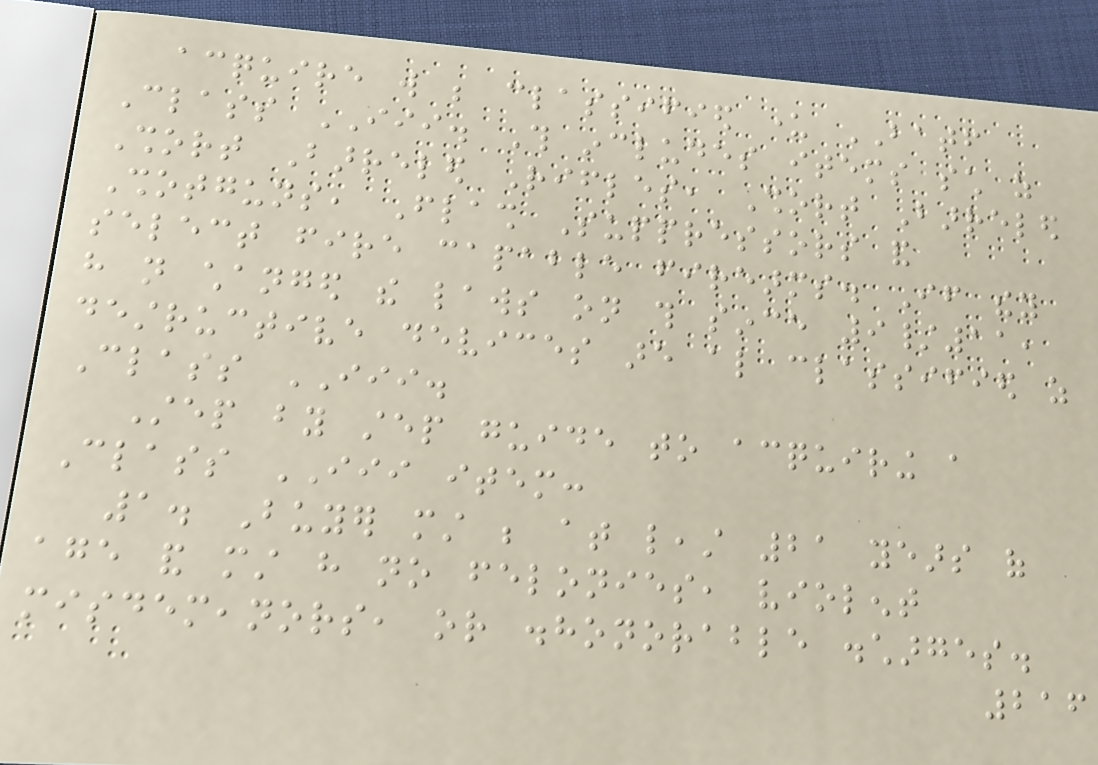acquire will be classified under BATF
Class III. This includes items such as
Short Barreled Rifles, Short Barreled
Shotguns, Flash Suppressors and
select fire capable firearms. If they
have not changed the laws on this since 9/11,
destructive devices are also classified as
Class III.
Step by step guide to acquiring a
Class III item:
1. Buyer must be at least 21 years of
age and must have no felonies, violent
misdemeanors, or dishonorable discharges.
216
